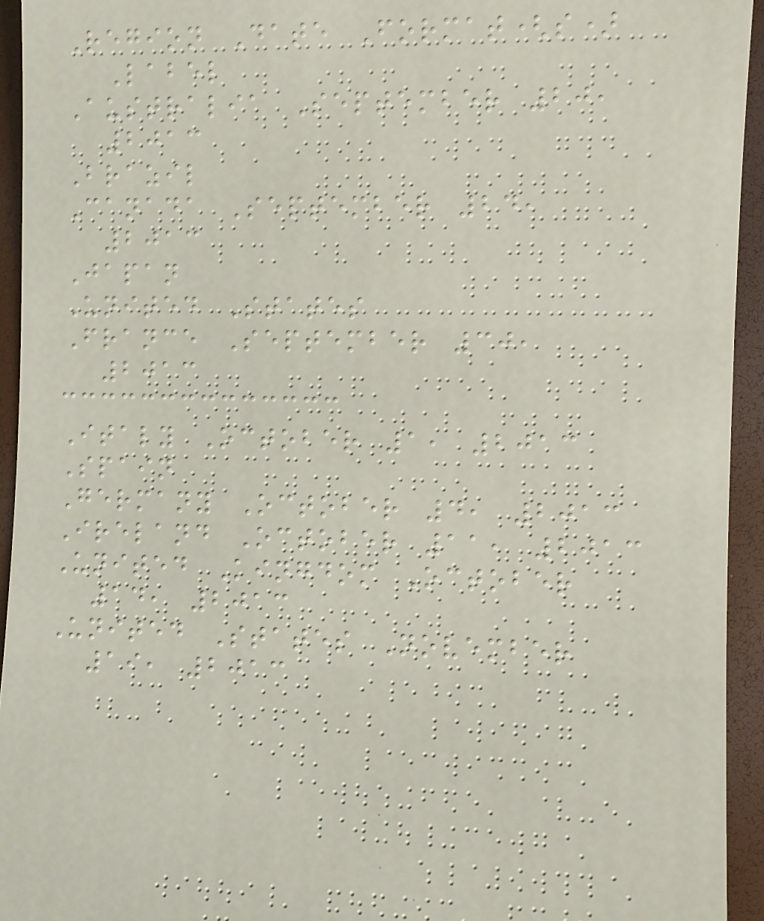Region Date Format(s)
Label
Australia September 20,
2013
Brazil
Canada September 24,
2013
Japan
United States
France September 30,
2013
Italy October 1, 2013
Spain
Germany October 4, 2013
Ireland October 11, 2013
United Kingdom October
14, 2013
United States November
19, 2013
